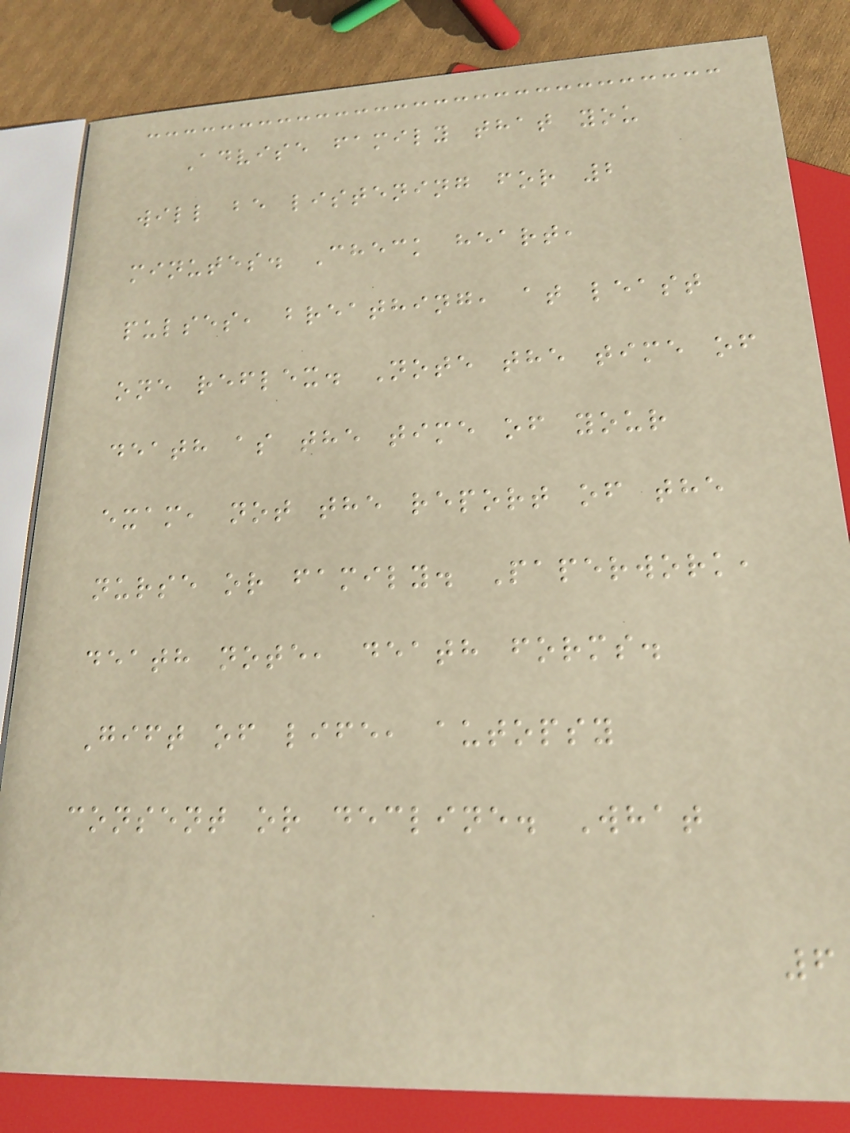Advise family that you
will be listening for 2
minutes. Check heart,
pulses, breathing, at least
one reflex. Note the time of
death as the time of your
exam, not the report of the
nurse or family. Paperwork,
death note, death forms.
Gift of life, autopsy
consent or decline. What
6
